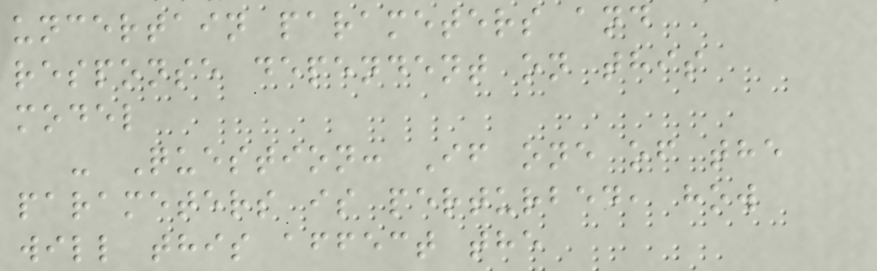uncertain parameters and
response dependent on this
model
- Question: If one of the
parameters is perturbed, how
will this affect the
